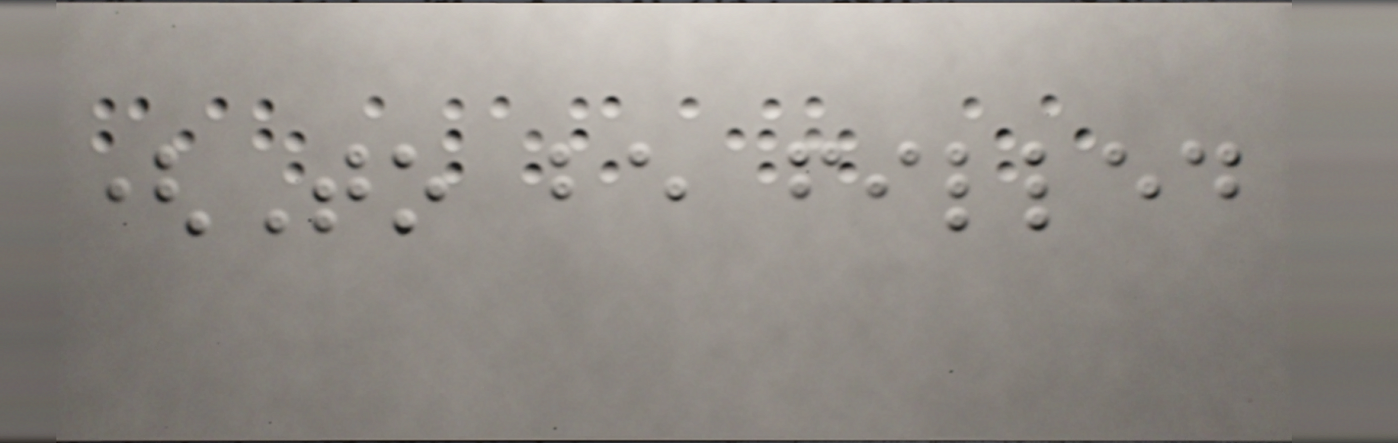(To be filled
